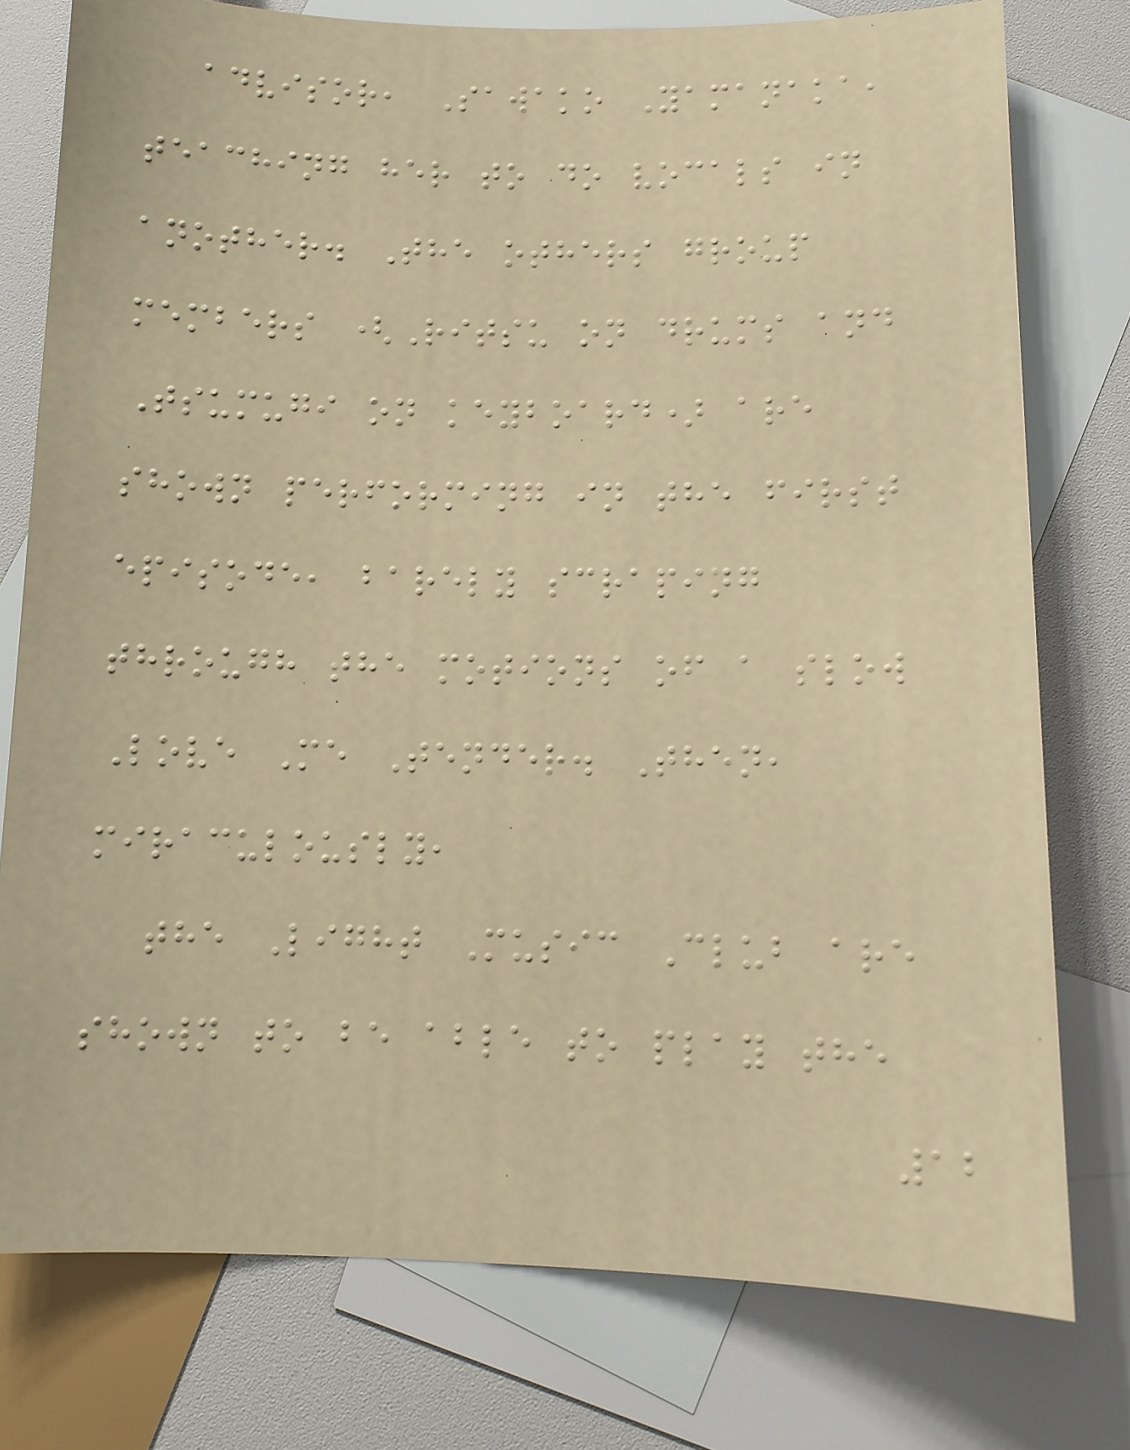advisor, Sawako Yamanaka,
teaching her to do vocals in
another. The others group
members (Ritsu on drums and
Tsumugi on keyboard) are
shown performing in the first
episode, barely scraping
through the motions of a slow
Love Me Tender. Then,
miraculously,
the Light Music Club are
shown to be able to play the
12
